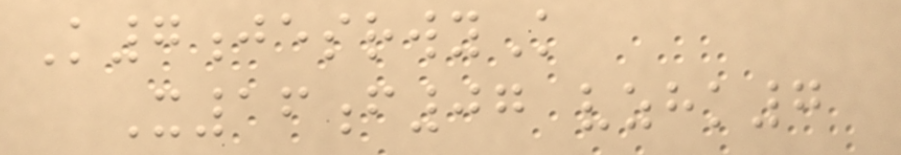K7jesrwyK
X16f07 vzhk7
